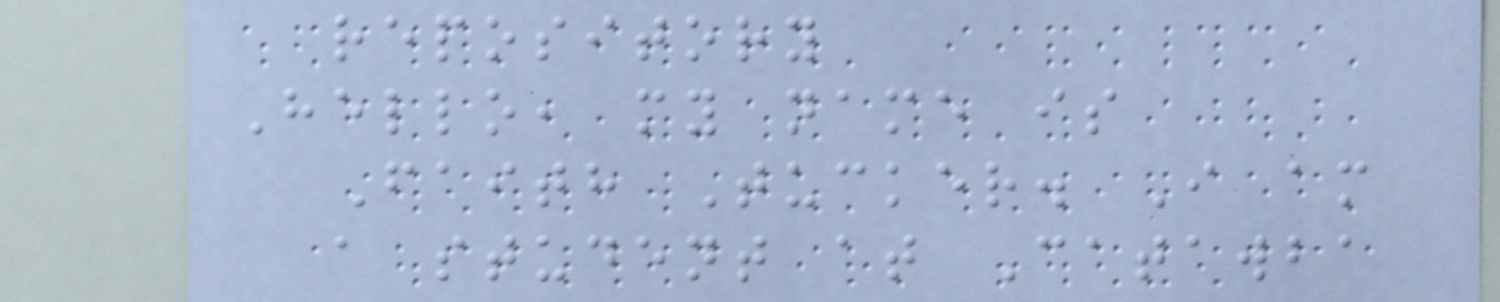repository
Hello, my name is
Faith Tucker. I am
a student at Catawba
